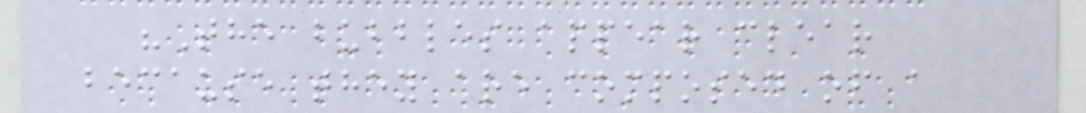"The bubbles appear clear
because they are composed of a
